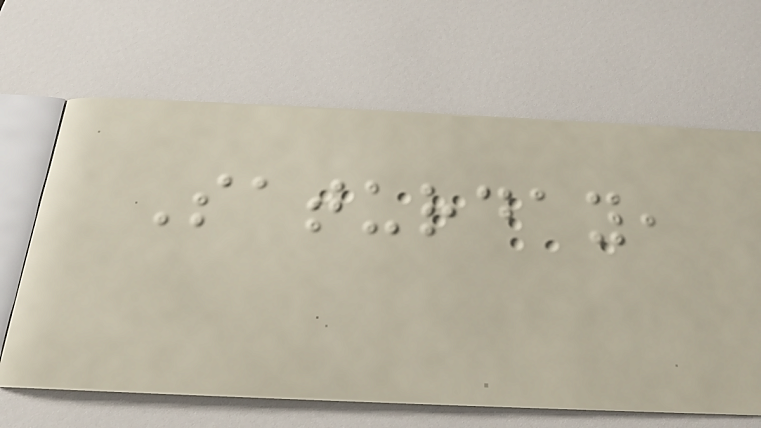Saturday,
